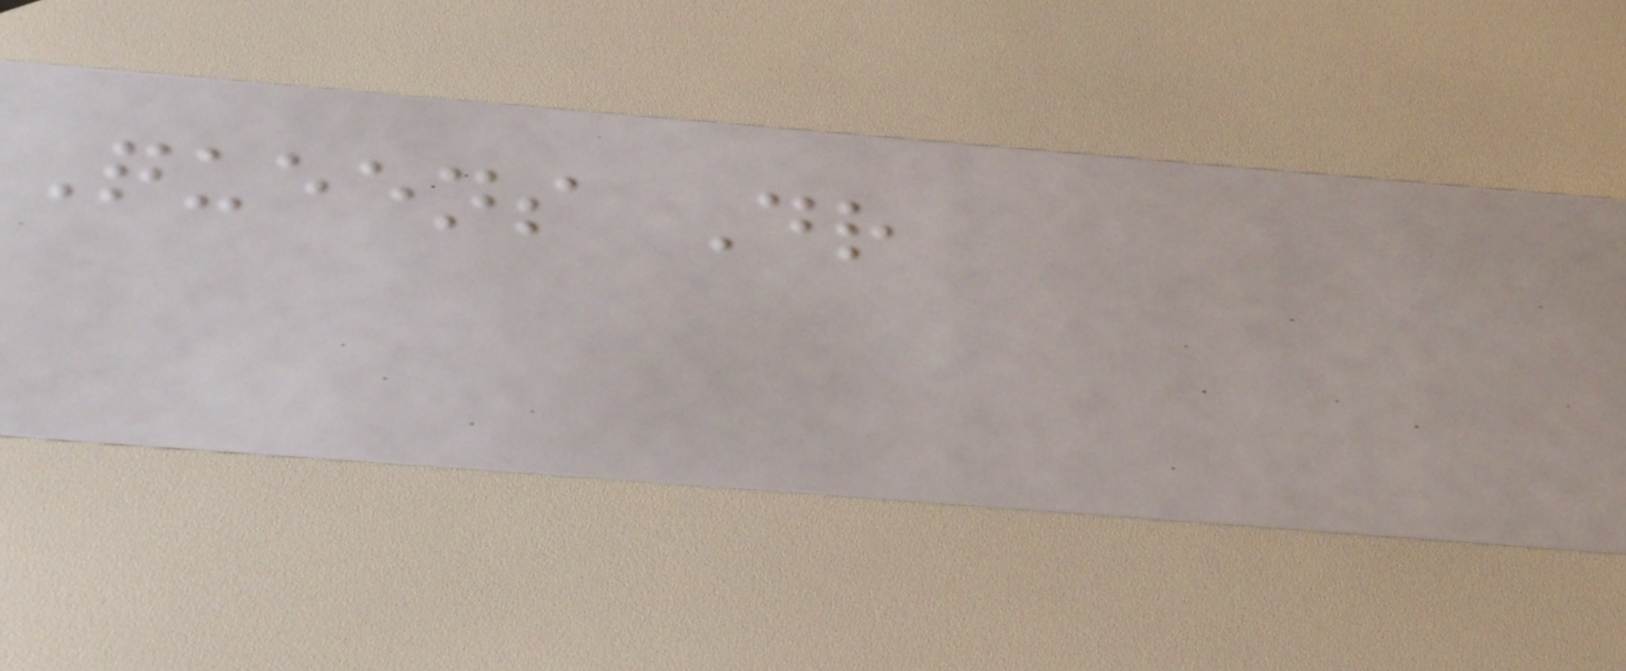Queens Dr
